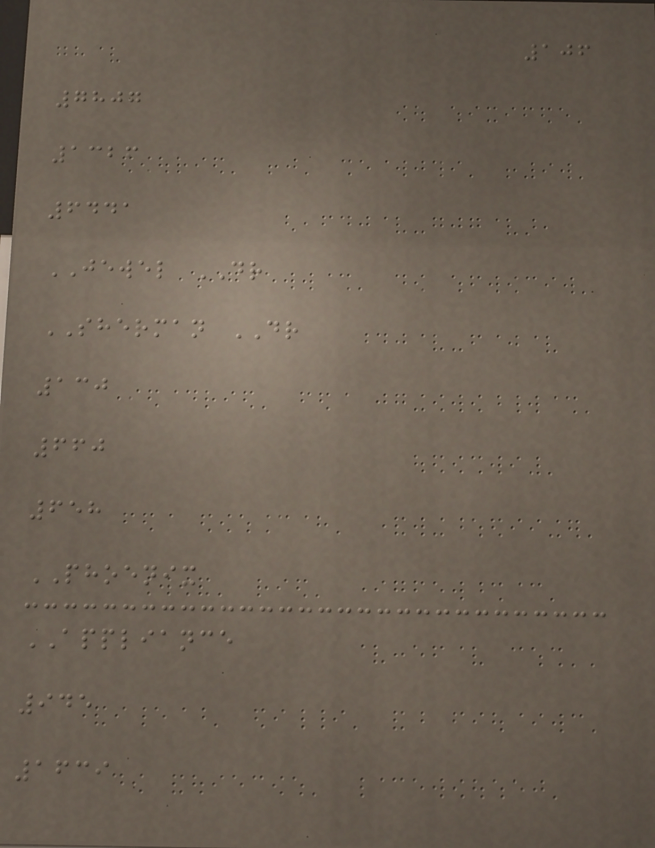106
7807
1326
6441
JEWEL DR
SHERMAN DR
130
660
658
PHOENIX
APPLIANCE
945
1639
